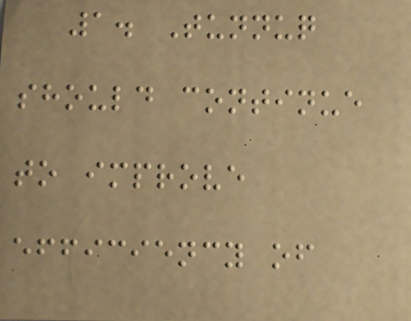1. Tunnuq
should continue
to improve
efficiency of
